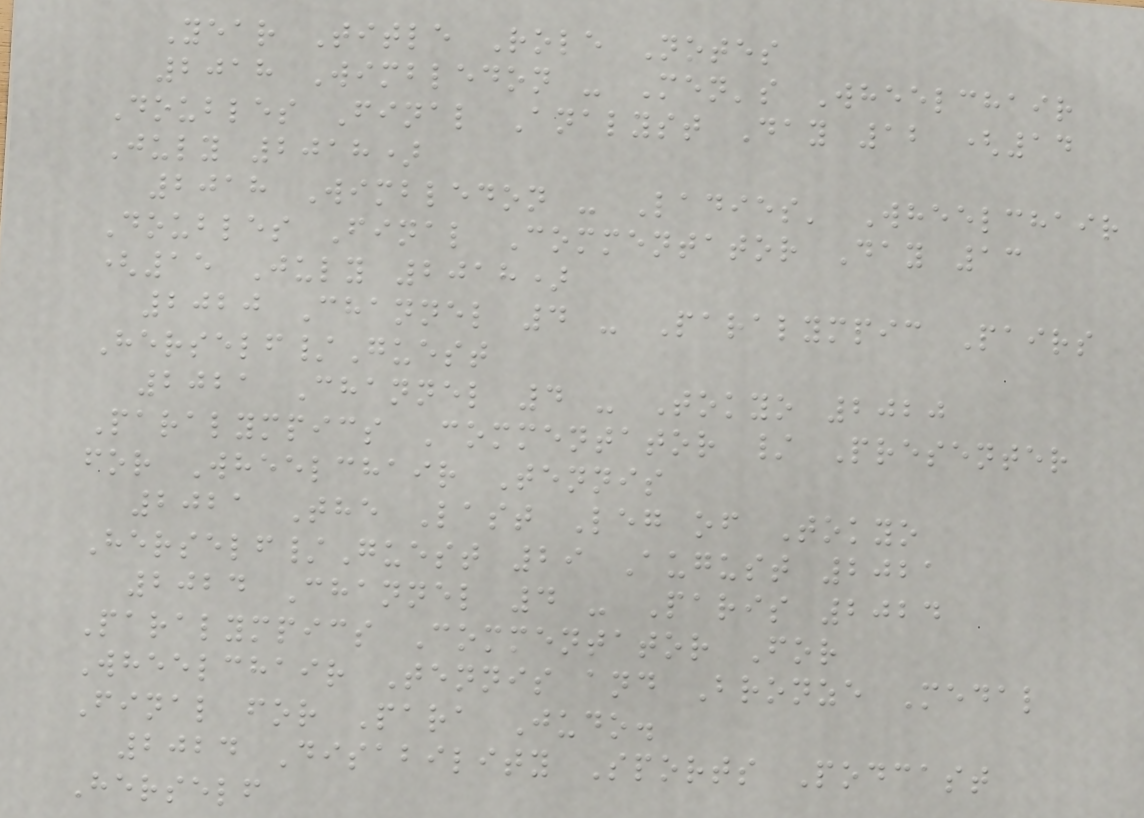Year Title Role Notes
2018 Wimbledon - Men's Wheelchair
Doubles Final Analyst Day 12 (14
July 2018)
2018 Wimbledon - Ladies' Wheelchair
Doubles Final Commentator Day 13
(15 July 2018)
2020 Channel 4 - Paralympic Pairs
Herself/Guest
2021 Channel 4 - Tokyo 2020
Paralympics Commentator / Presenter
for Wheelchair Tennis
2021 The Last Leg of Tokyo
Herself/Guest 29 August 2021
2024 Channel 4 - Paris 2024
Paralympics Commentator For
Wheelchair Tennis and Bronze Medal
Final for Para Judo.
2024 Disability Sports Podcast
Herself
